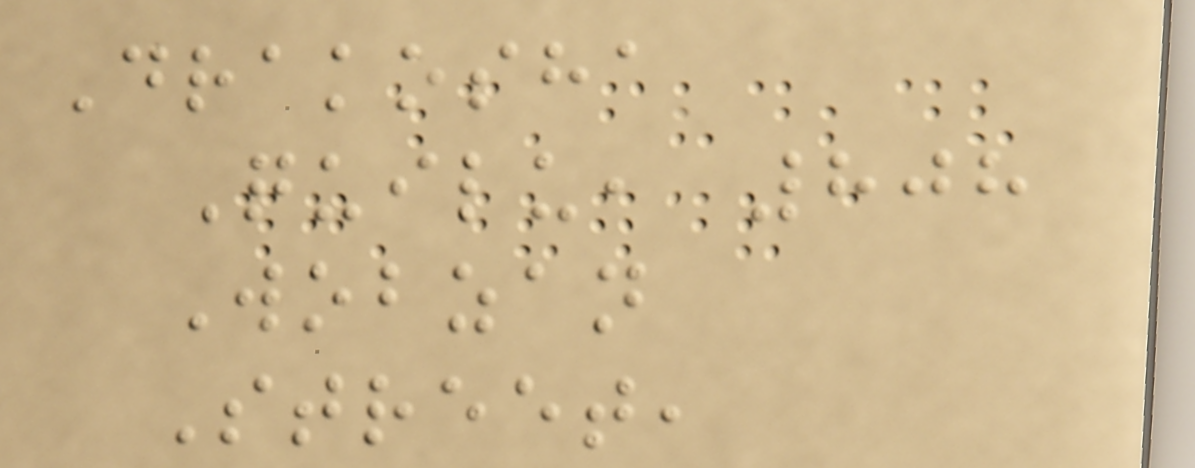Drakosha
Quilu, 808
Wobzan
Street,
